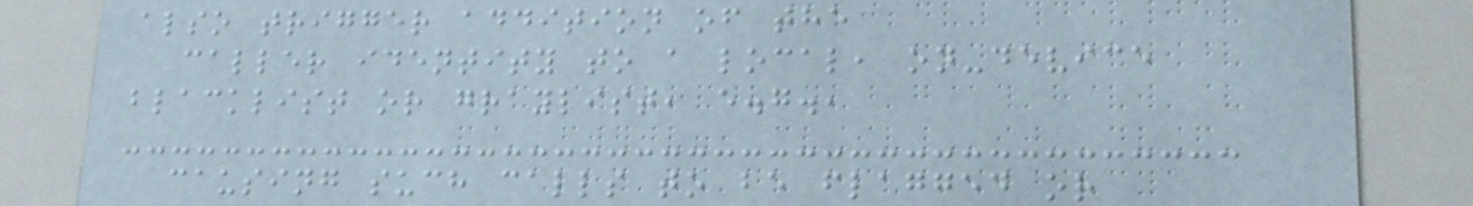also trigger addition of the
caller identity to a local, on-device
blacklist or graylist, e.g.,
causing such calls to be flagged or
